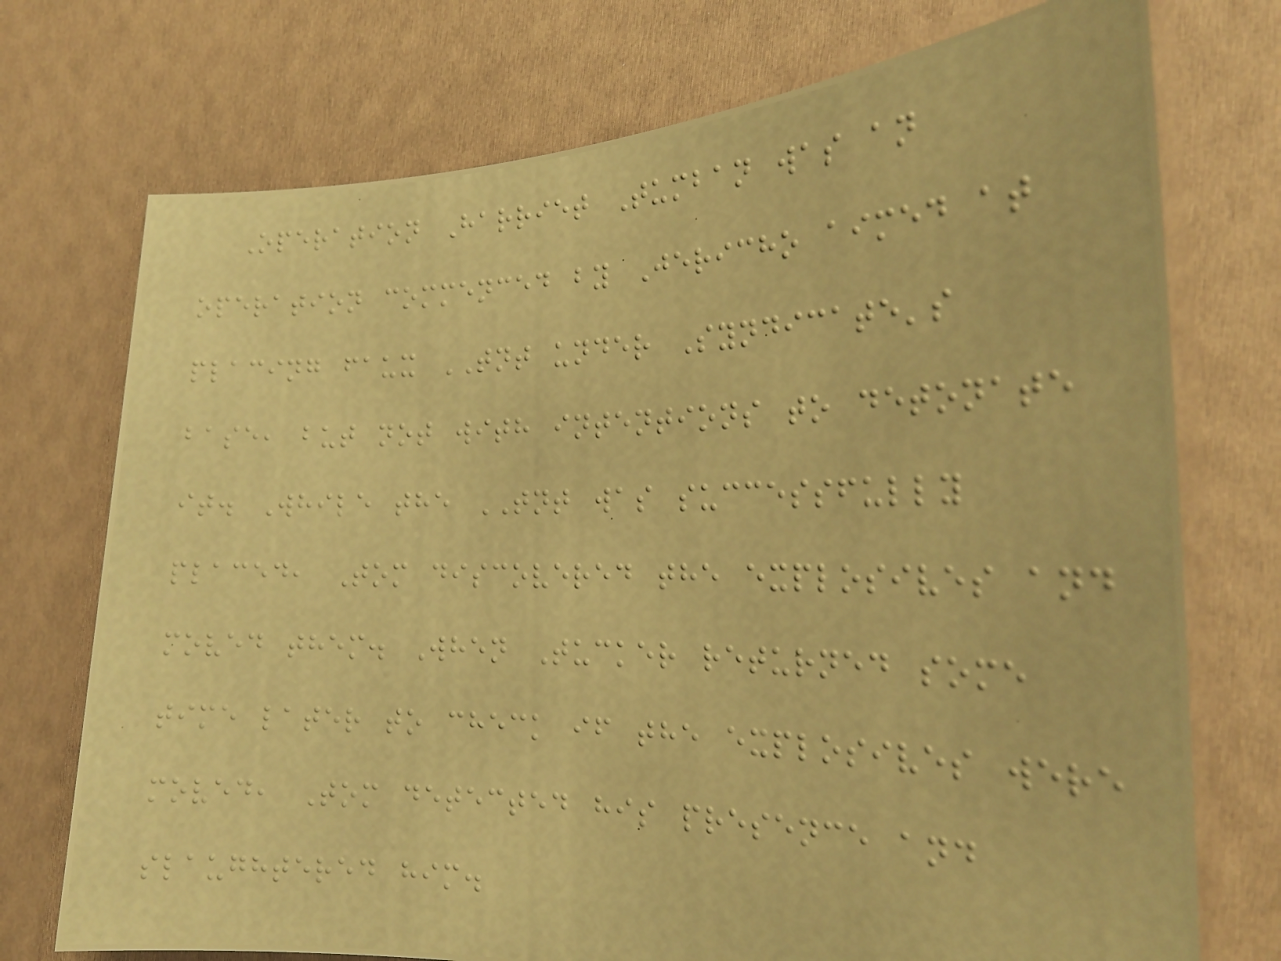Operation Harriet Tumban was an
operation commenced by Jericho aimed at
placing faux TNT under Syndicate's
base, but not with intentions to detonate
it. While the TNT was successfully
placed, Tom discovered the explosives and
moved them. When Tucker returned some
time later to check if the explosives were
moved, Tom detected his presence and
slaughtered him.
